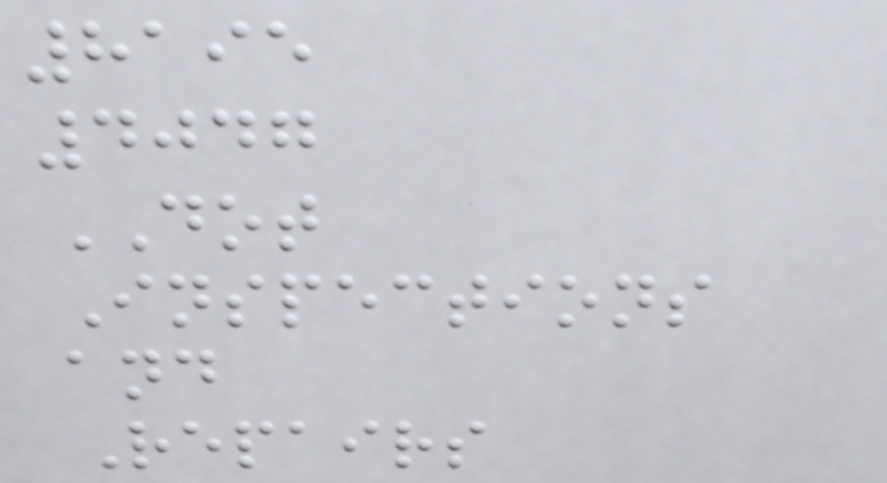8195
4047
DOT
Inspections
and
Repairs
